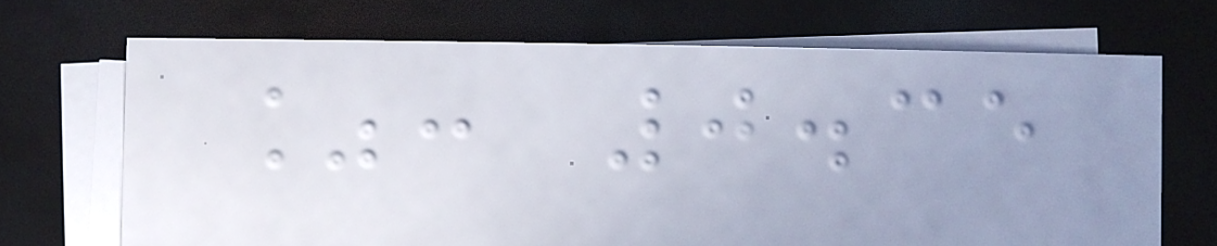%: 0.35
